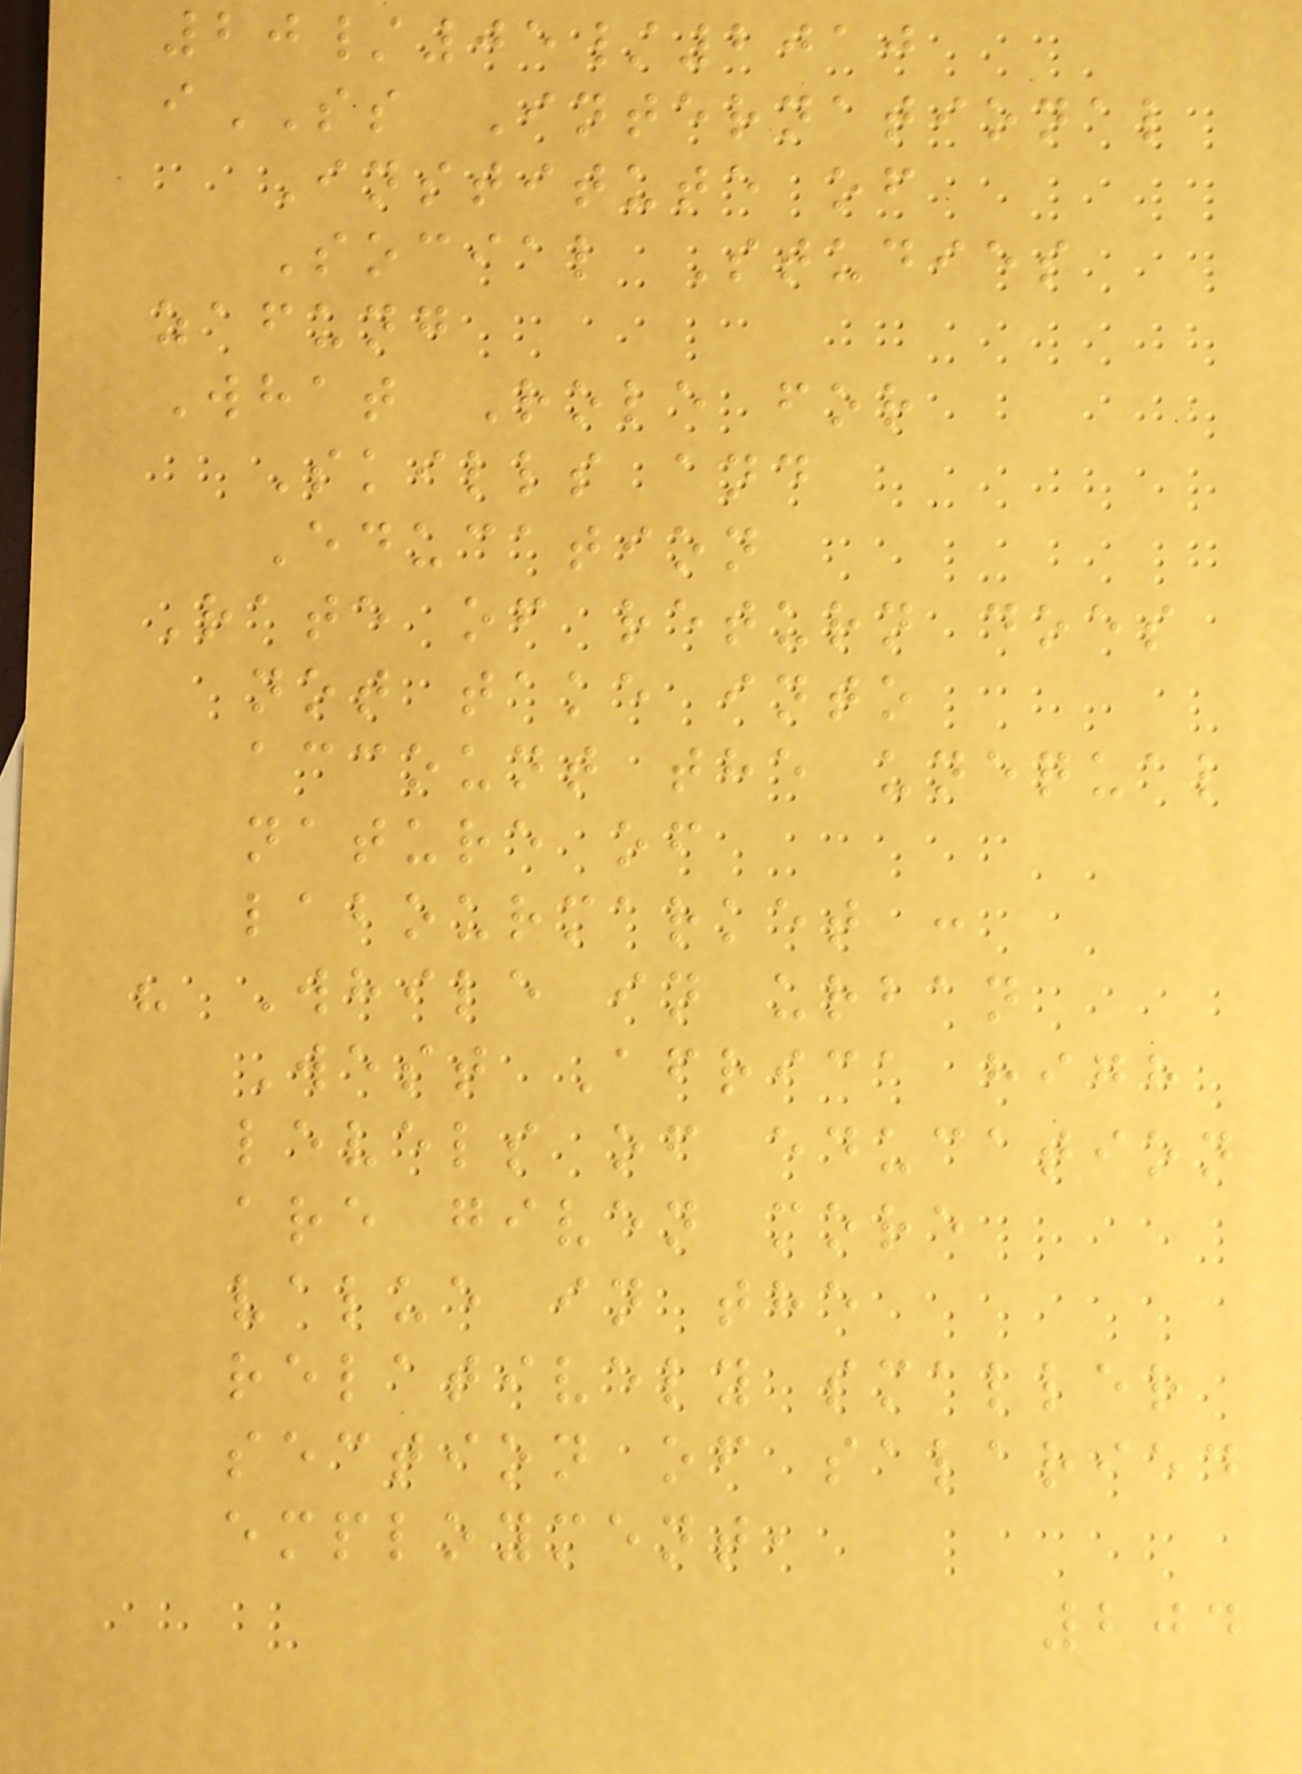20/05/2010
iSS International
Institute of
Social Studies
zafung
What Role for
Skills and
Education
Rate of return does
not take into
account the unequal
nature of
labourmarket :
" While in urban
West Africa high
levels of education
are given more
value in the
relatively smaller
section of salaried
employment,
204
